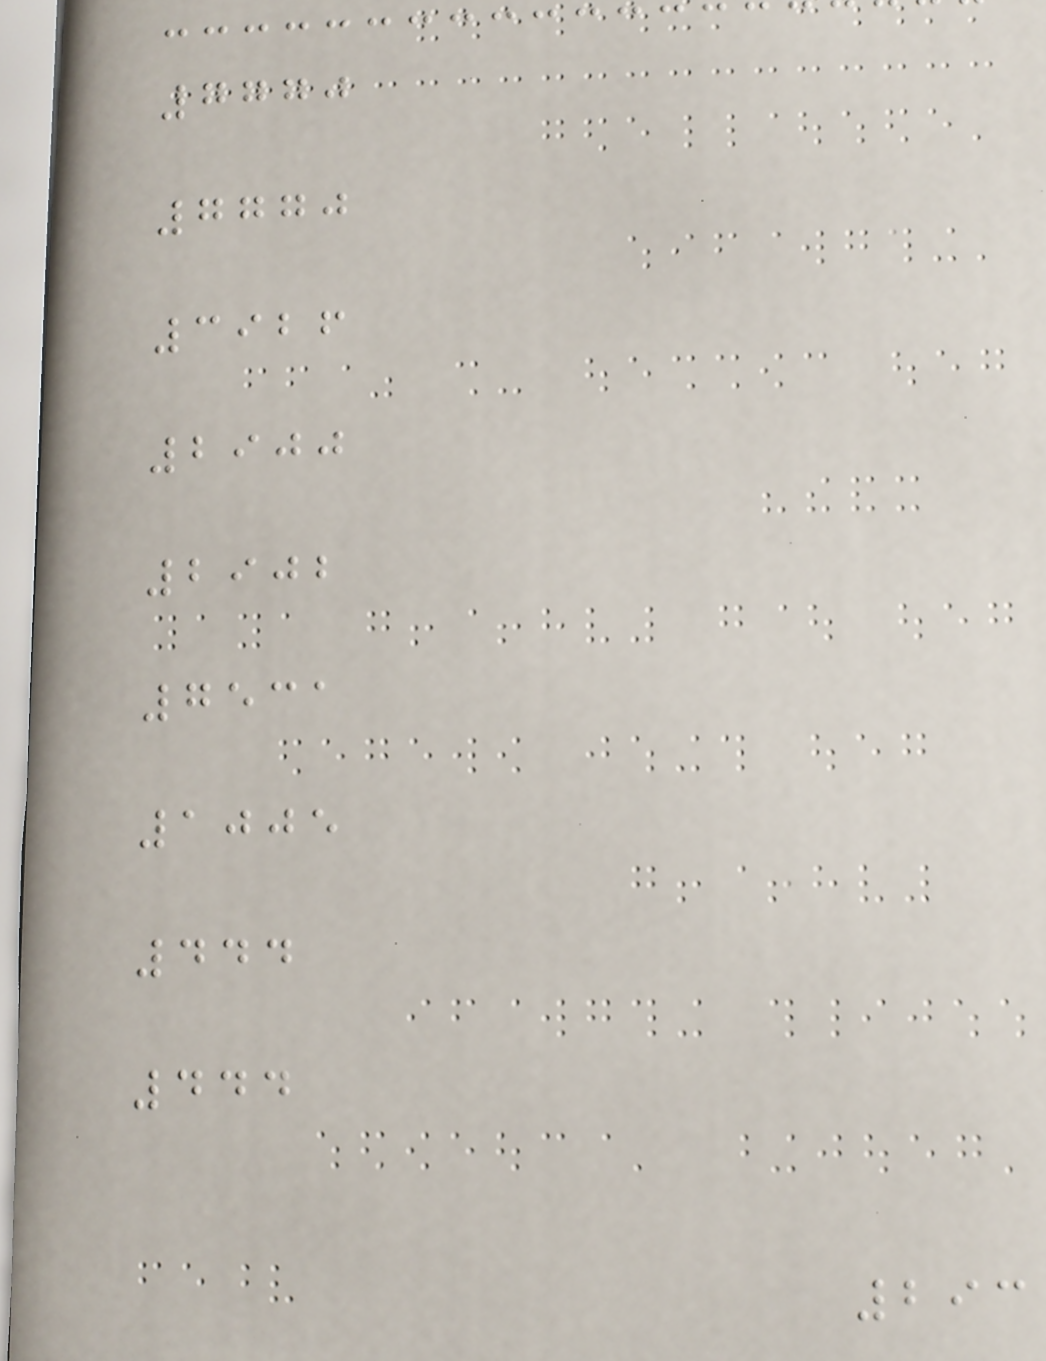7770
7770
3926
2900
2902
7531
1005
444
444
293
